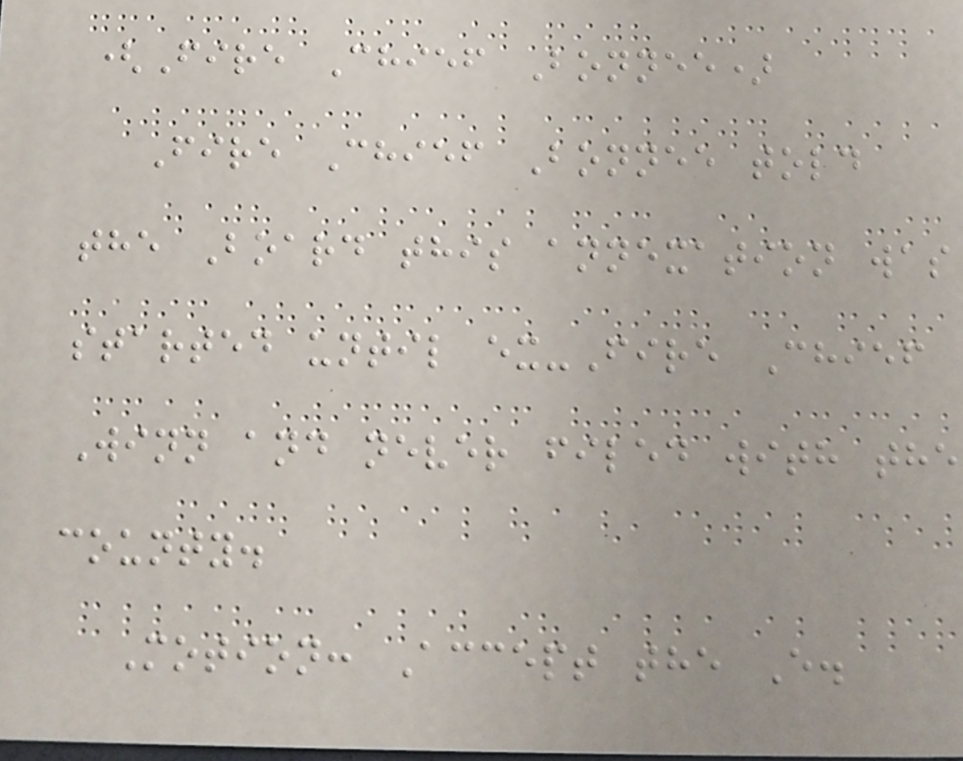(Fire Chief Bonnee)
Fire Chief Bonnee told
the Board this annexation was
started until ex-Fire Chief
Winn and never filed with the
county.
Motion: Accept the E.
